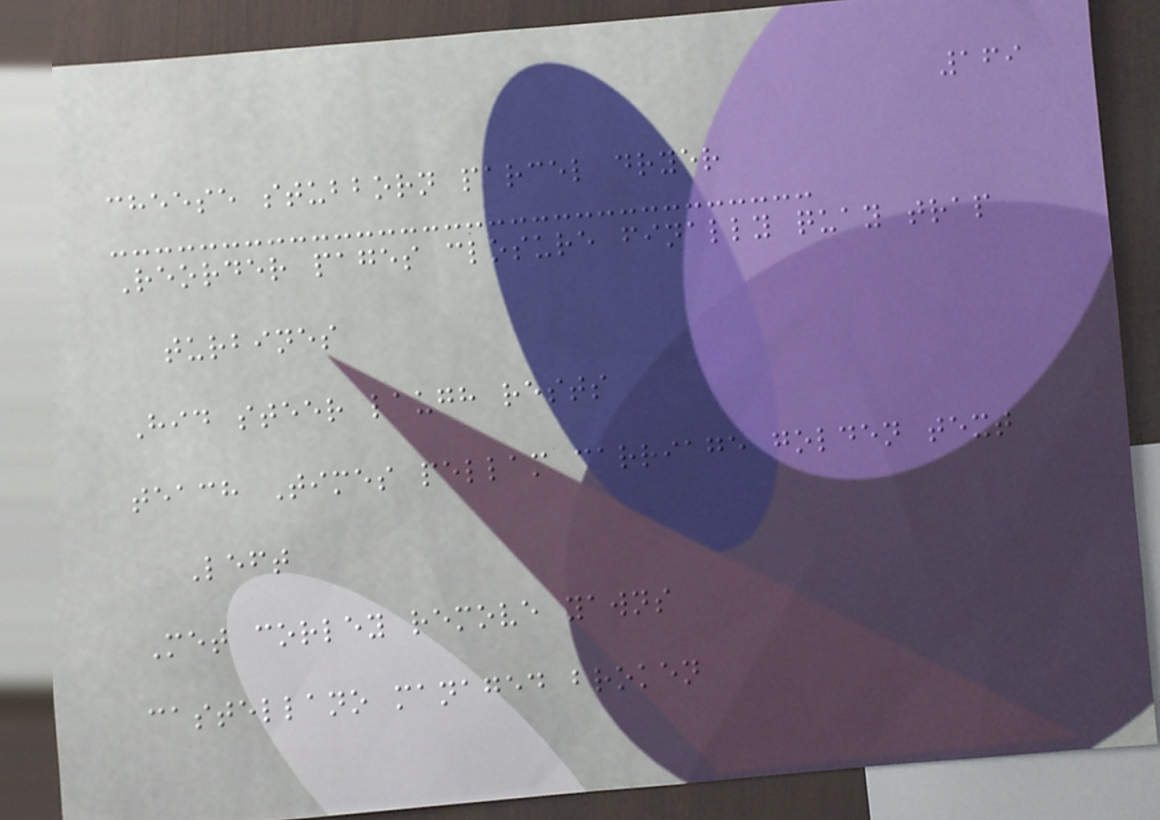169
cheese stubborn parcel dryer
Reorder pages closure finally quay trap
turbines
Hid steer laugh rests
teach Times pellam carriage golden text
Left
Met corley remove yawns
castellano managed broken
